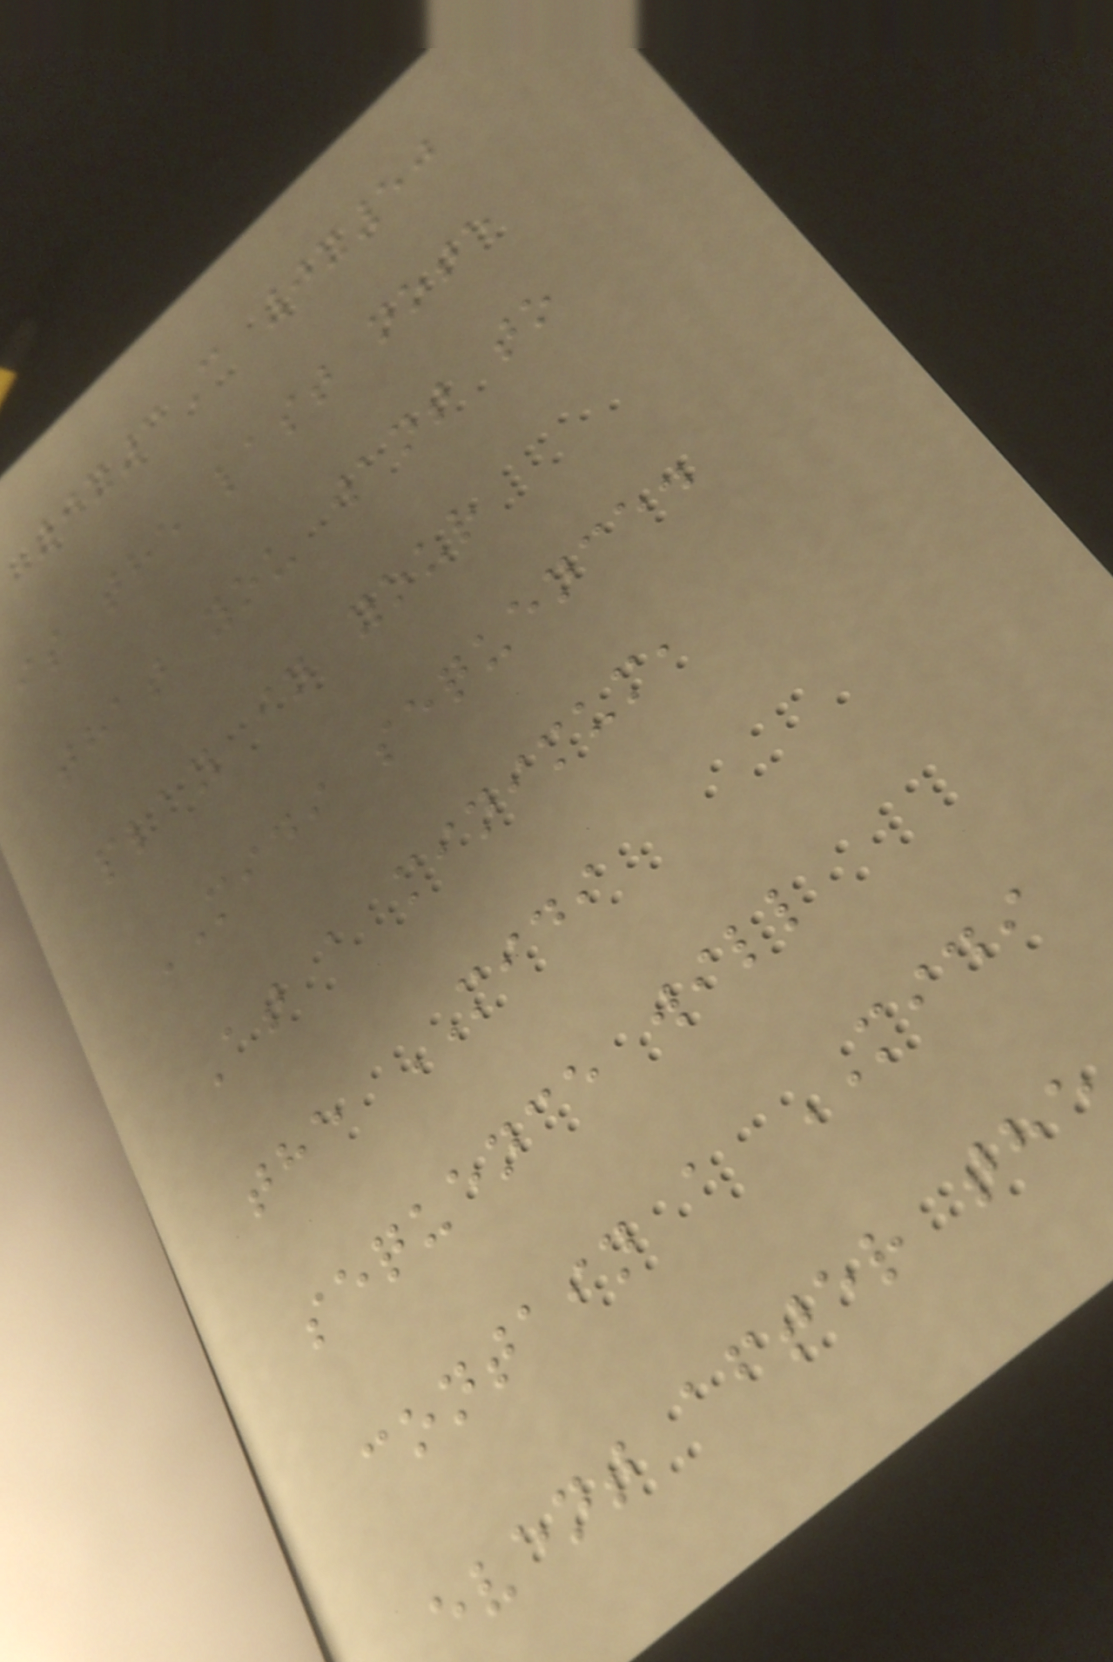0x3C 0x50
is the last note
that you want to
play in your
MIDI sequence.
At a minimum,
the MIDI
sequence will
contain a MIDI
event after the
